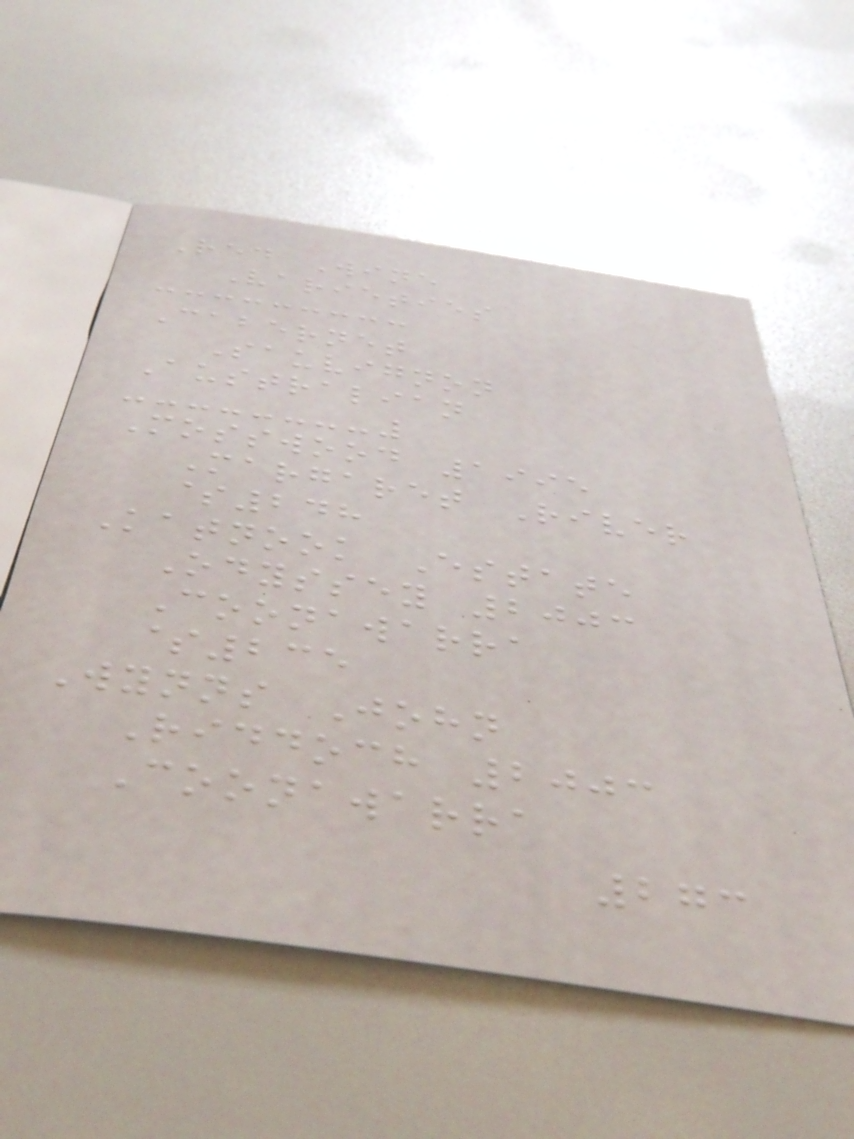Red Wine
Varieties
Cabernet
Sauvignon
Australian
Mosswood 1995
Margaret River
$248
Katnook Estate
Odyssey 2003
Coonawarra
$235
Wynns John
Riddoch 2003
Coonawarra
273
